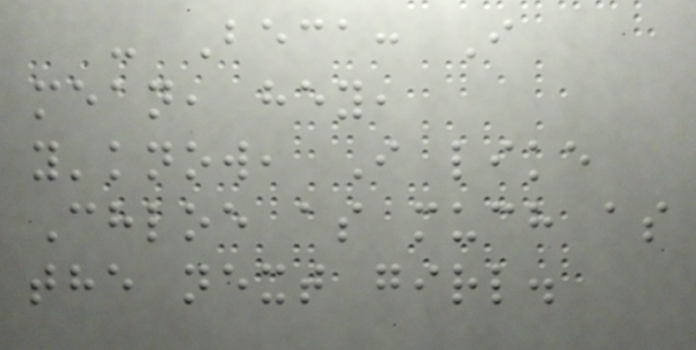- Beca: I
mean, hey,
y'know, I like
Chloe as much as
the next girl.
